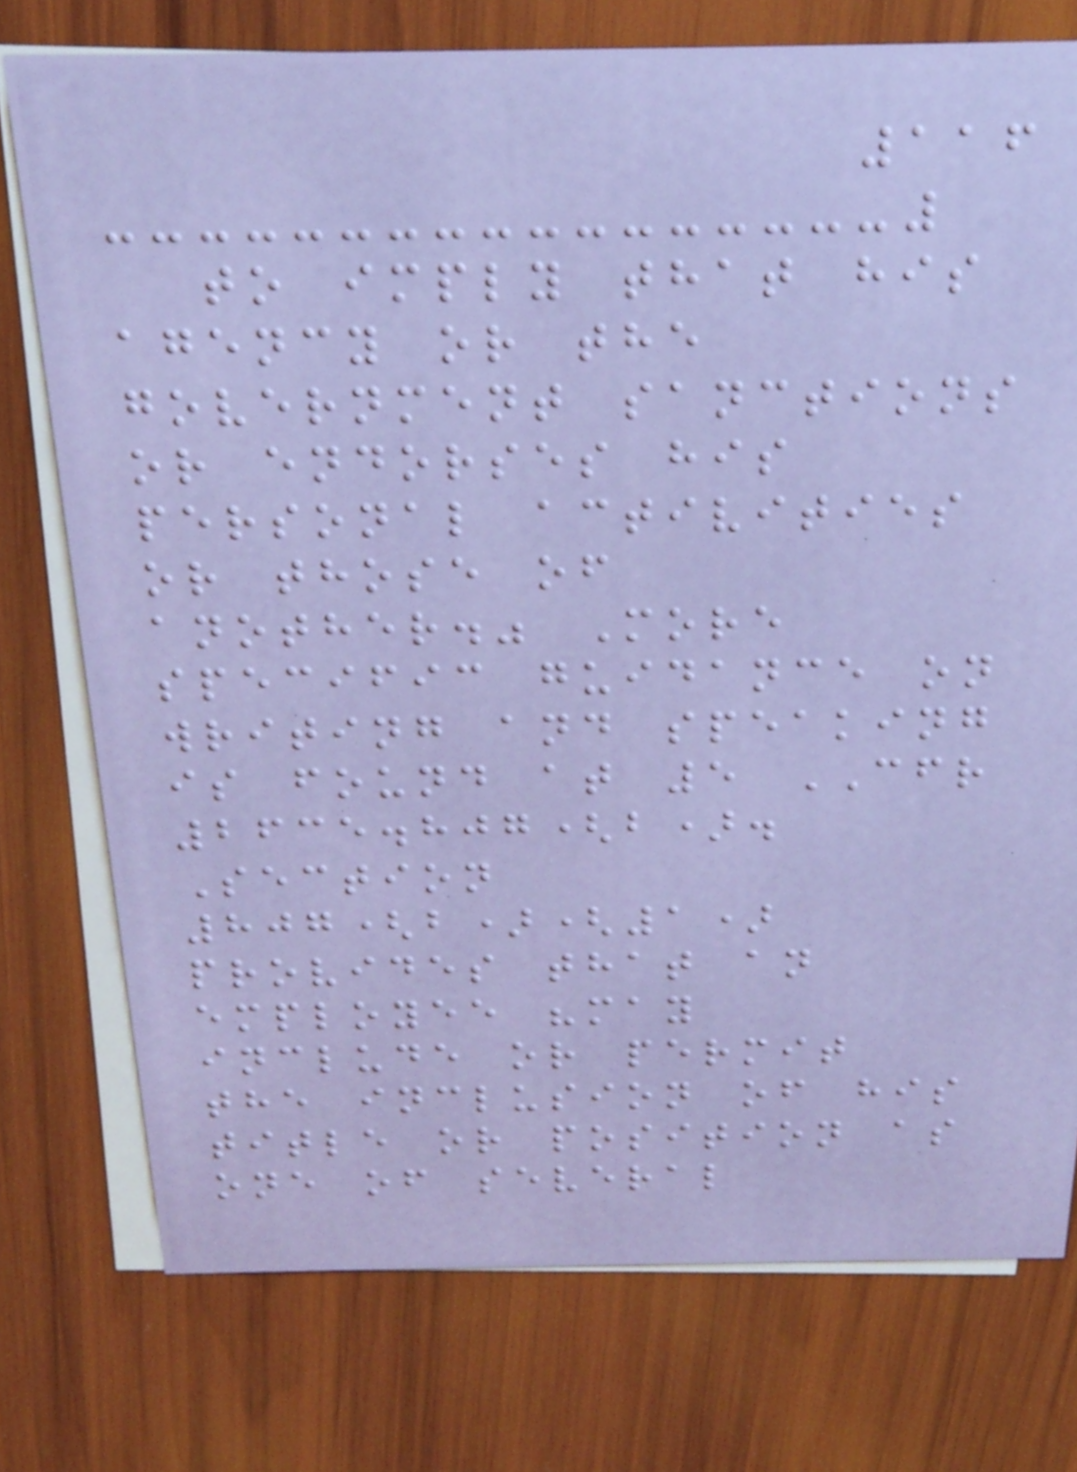116
to imply that his
agency or the
government sanctions
or endorses his
personal activities
or those of
another." More
specific guidance on
writing and speaking
is found at 5 CFR
2635.807(b).
Section
807(b)(1)
provides that an
employee "may
include or permit
the inclusion of his
title or position as
one of several
